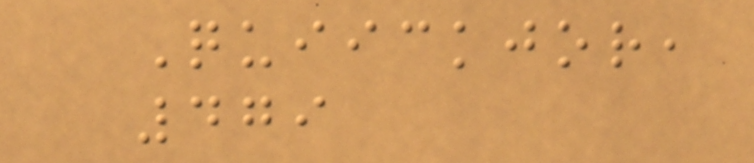Quiickjor,
479
